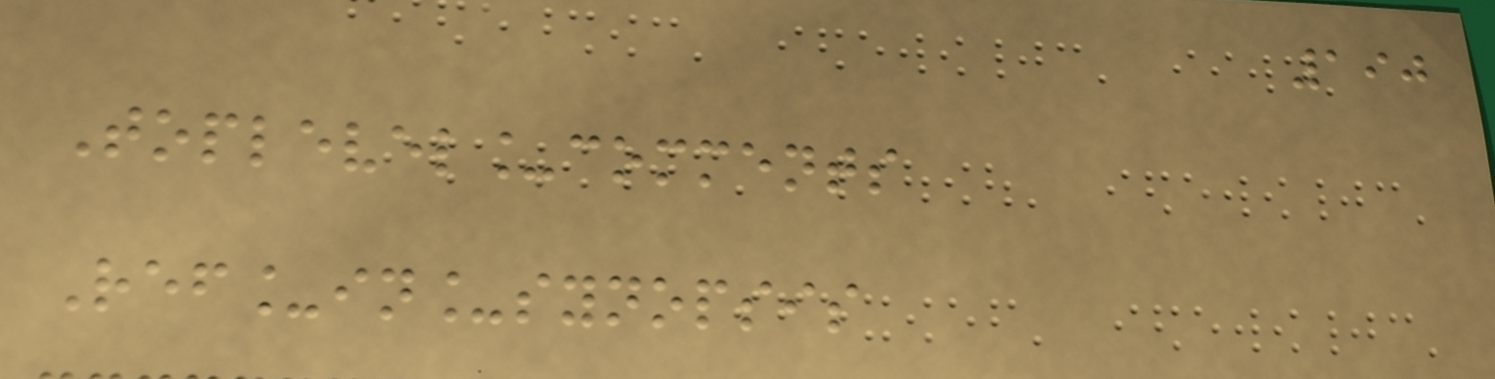190
Toplevel_comments
Ref_in_synopsis
